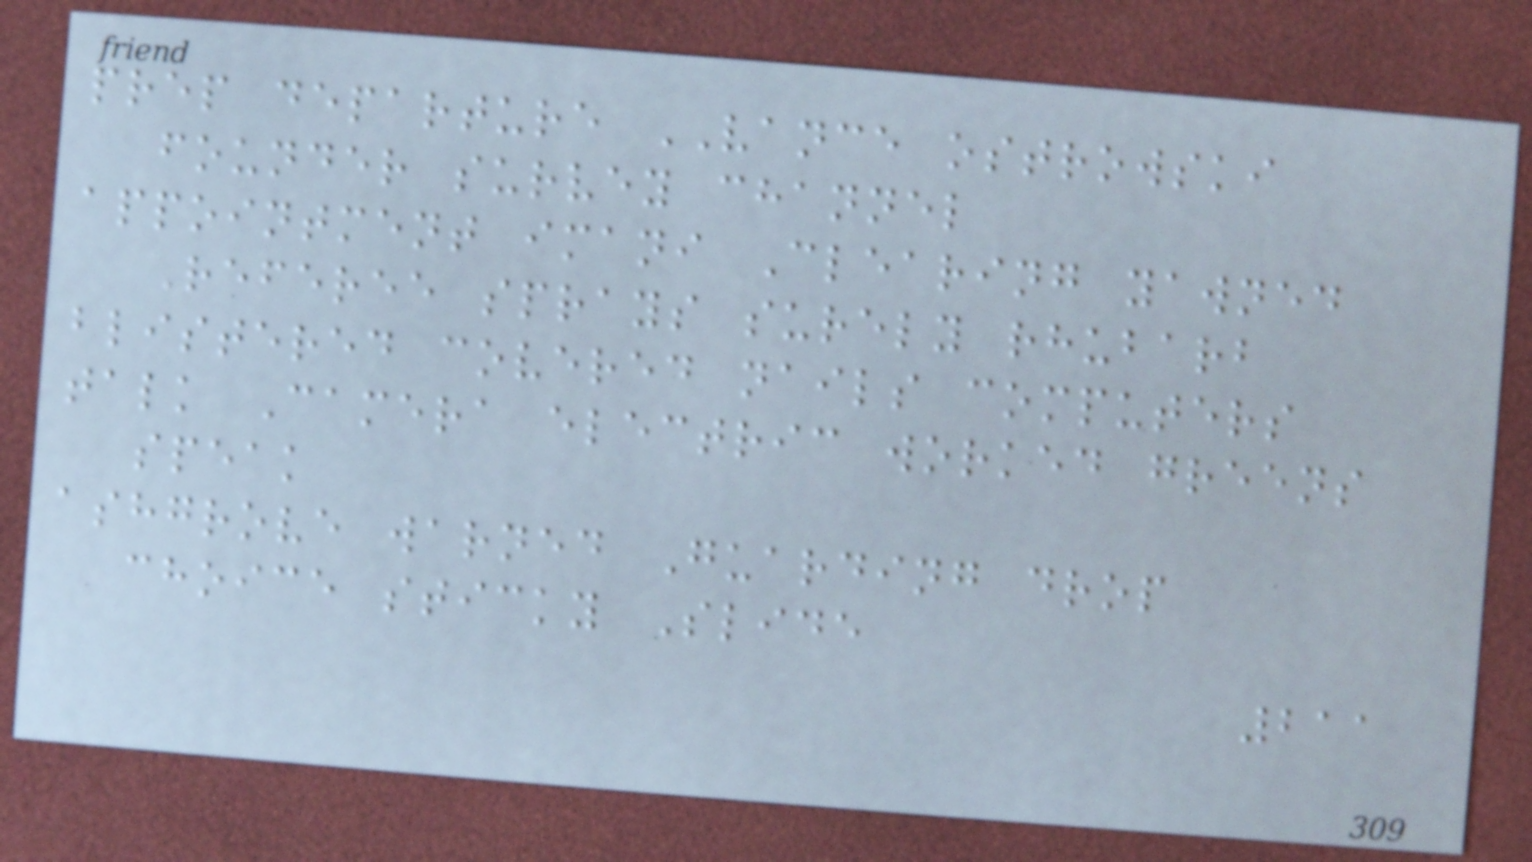prep departure VANCE ostrowski
founder survey channel
appointment imani Clearing yawned
Referee sprays surely rhubarb
blistered covered nails computers
talk Camera electric worked greens
speak
ashgrove warned Guarding drop
choice sticky Slide
211
